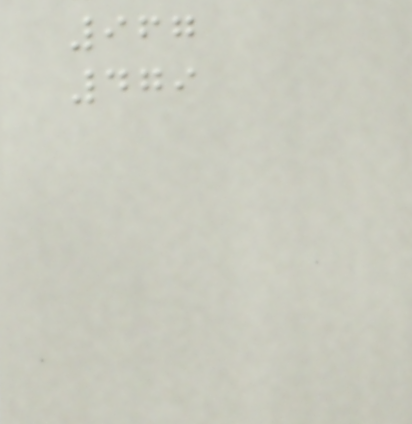967
479
